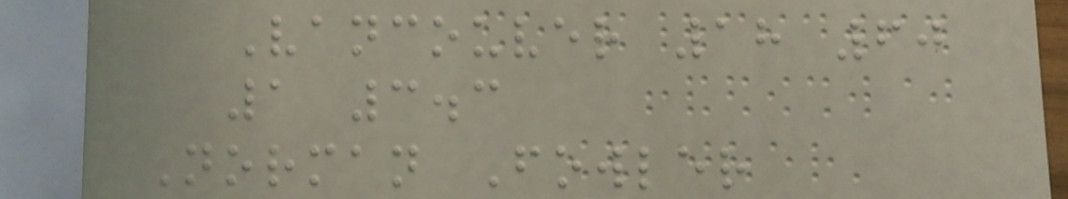Vancouver 18 60
1 3.3
Norman Fowler
